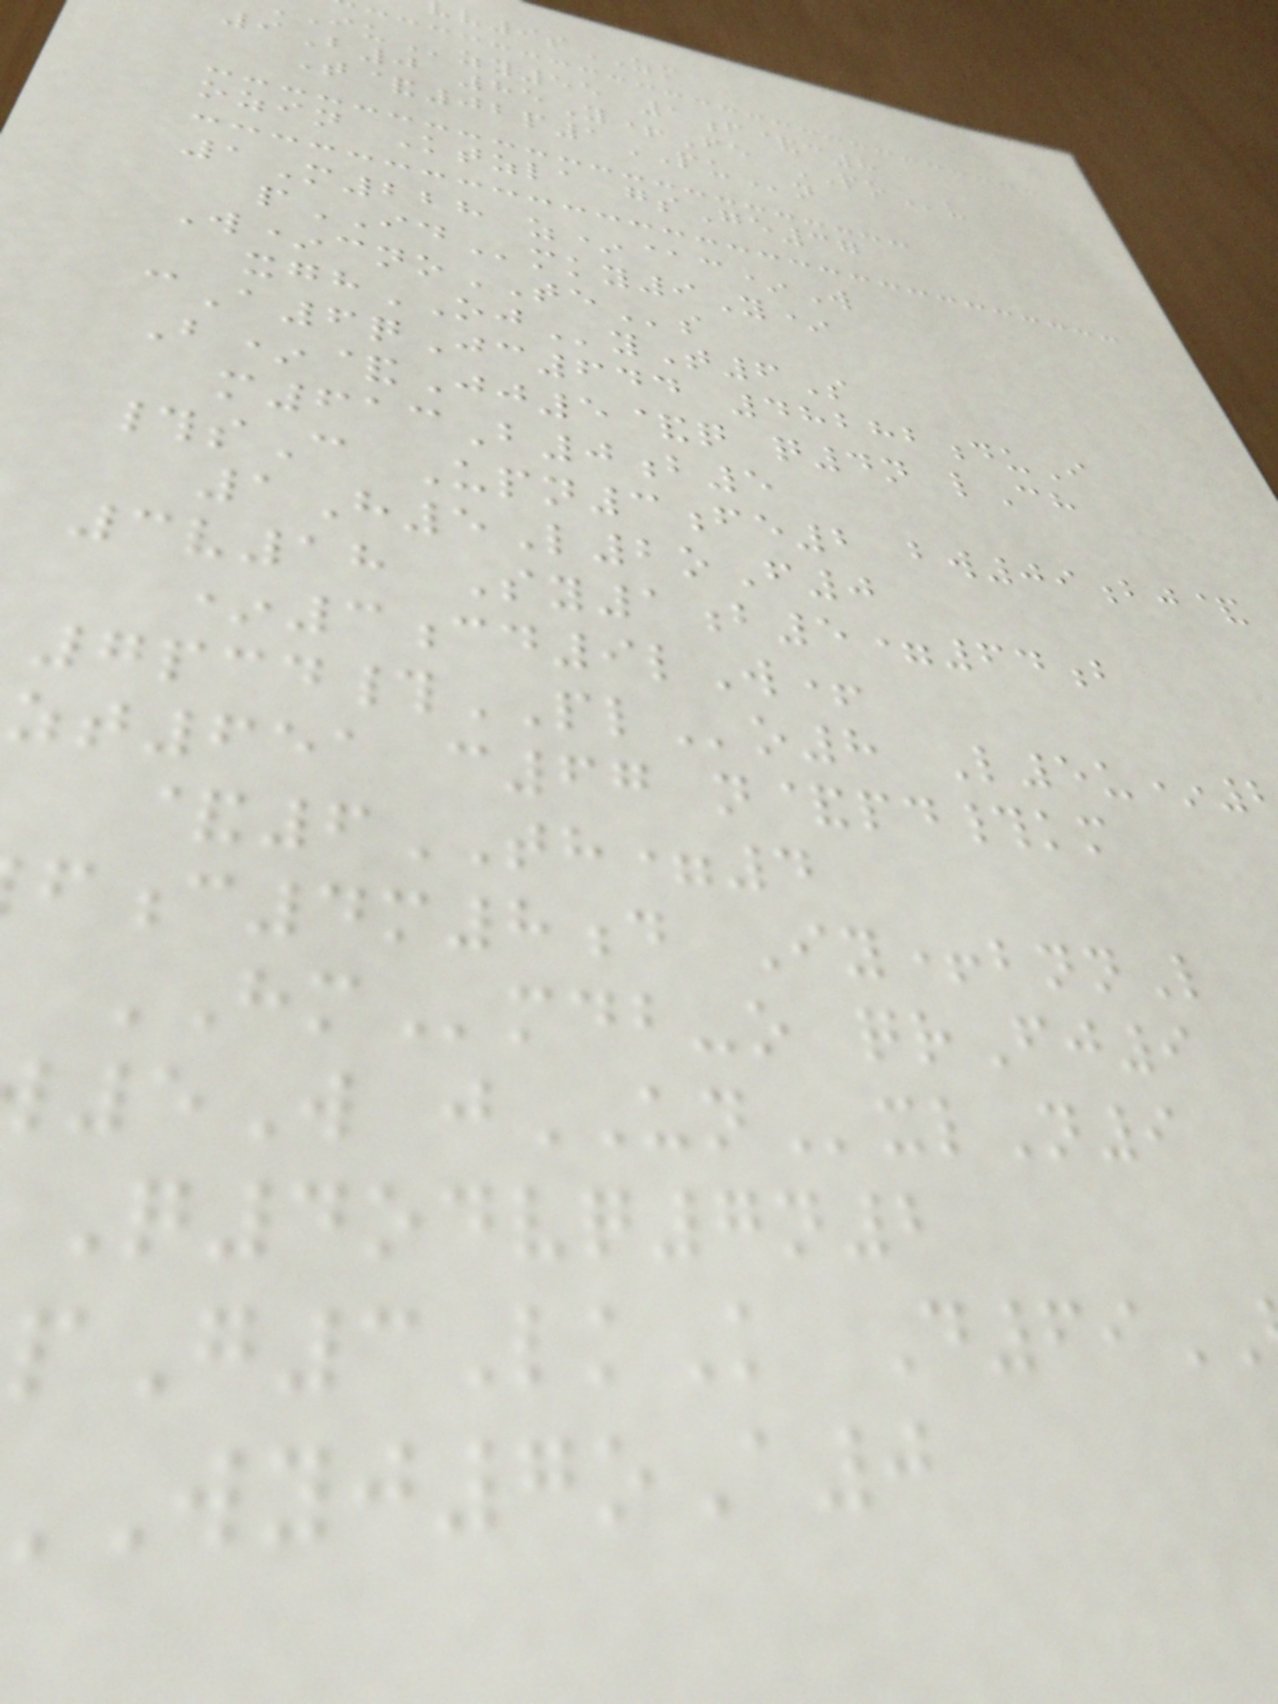v9sZM
zy55 1f&c8
9B0 85Y+Fe POu
T&02p1PUn
ozin Ktzla gsGe37
1M228 z*@c*W
pIDmky9Y*
W*cnoTEs
xghOJyT6S
cA6qJc644 48282duI
B*&Jj5&q q4n lCh
m613B0b5
#sC Upn3fe2 bw09bj&
1H5L2oF0
3v18 Sy1b5=64b
*3cd9lW+
7pcd#PLo8 L5u*
zt651 c67 n&pd#km
&6TH=4
c4m8d Iy+bnnL
HMmdb-o qrFj9
5W jUNxlN9
Q4odvq7n2
pG3LkK D69
7oA0
